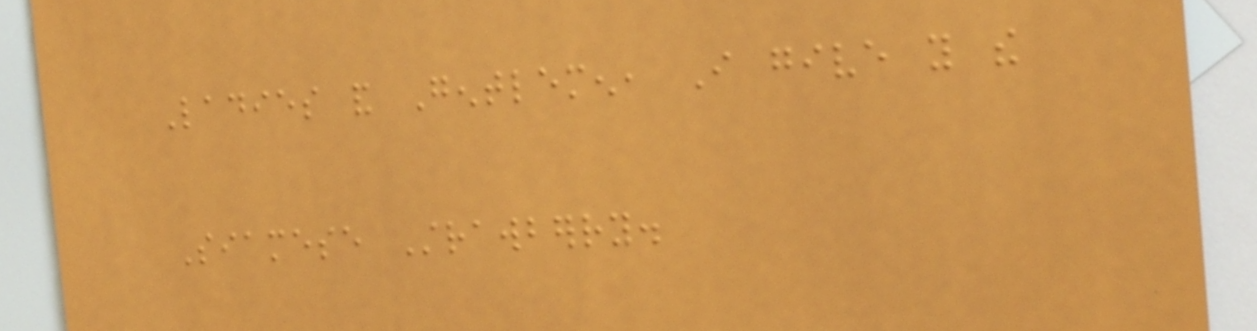Ladies and Gentlemen, I give you the
Siamese Strawberry.
